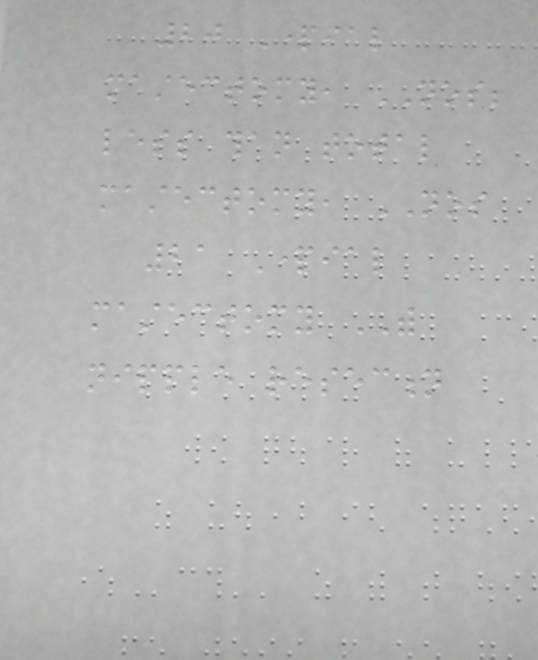20 Partial
mastectomy, NOS;
less than total
mastectomy, NOS
21 Partial
mastectomy WITH
nipple resection
